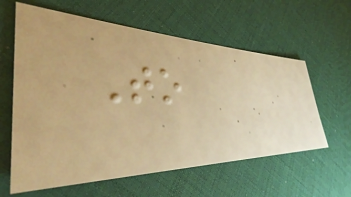To
